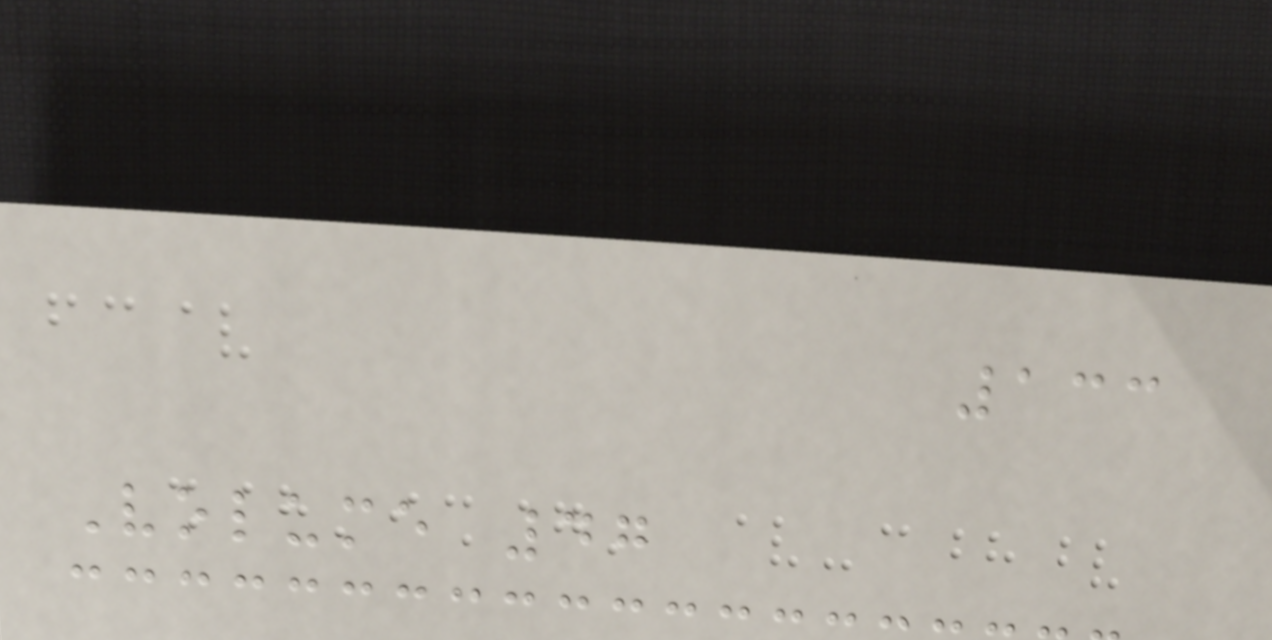133
Volume 47
